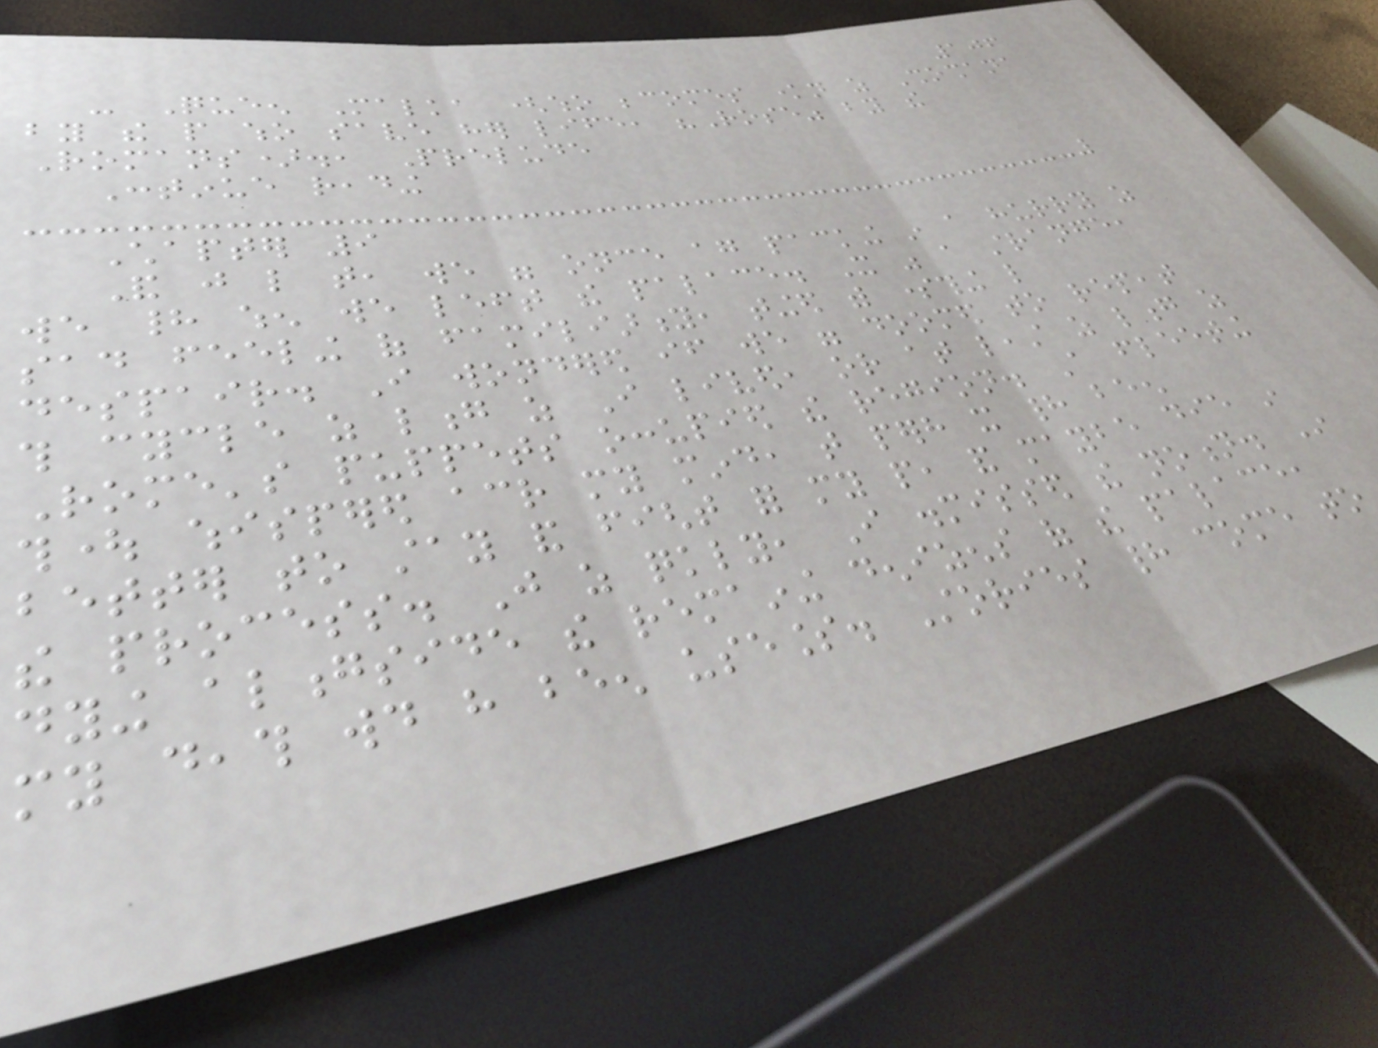106
- Queen Malka (who becomes known as Shoshana
by the people who save her life, "Rose" by the
Romans)., Prelude
Continue reading
Chapter 9
And just like that, we were once again packing in a hurry as
we had when we left the palace. It was a strange,
sad feeling of familiarity, tinged with something like
despair. I wondered if we were doomed to repeat
this cycle as long as I lived, or at least as long as
Rome's puppets occupied the region. A fleeting
thought whispered across my mind, that perhaps it had been
better to stay and fight for my people, and maybe die in
the process. Just as quickly, I dismissed the notion. In
dying alongside the remaining denizens of the palace,
my death would have been useless. Stories had come to
